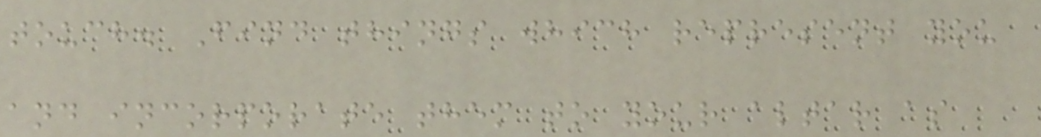touch. Find things which represent you
and incorporate them to your altar as
